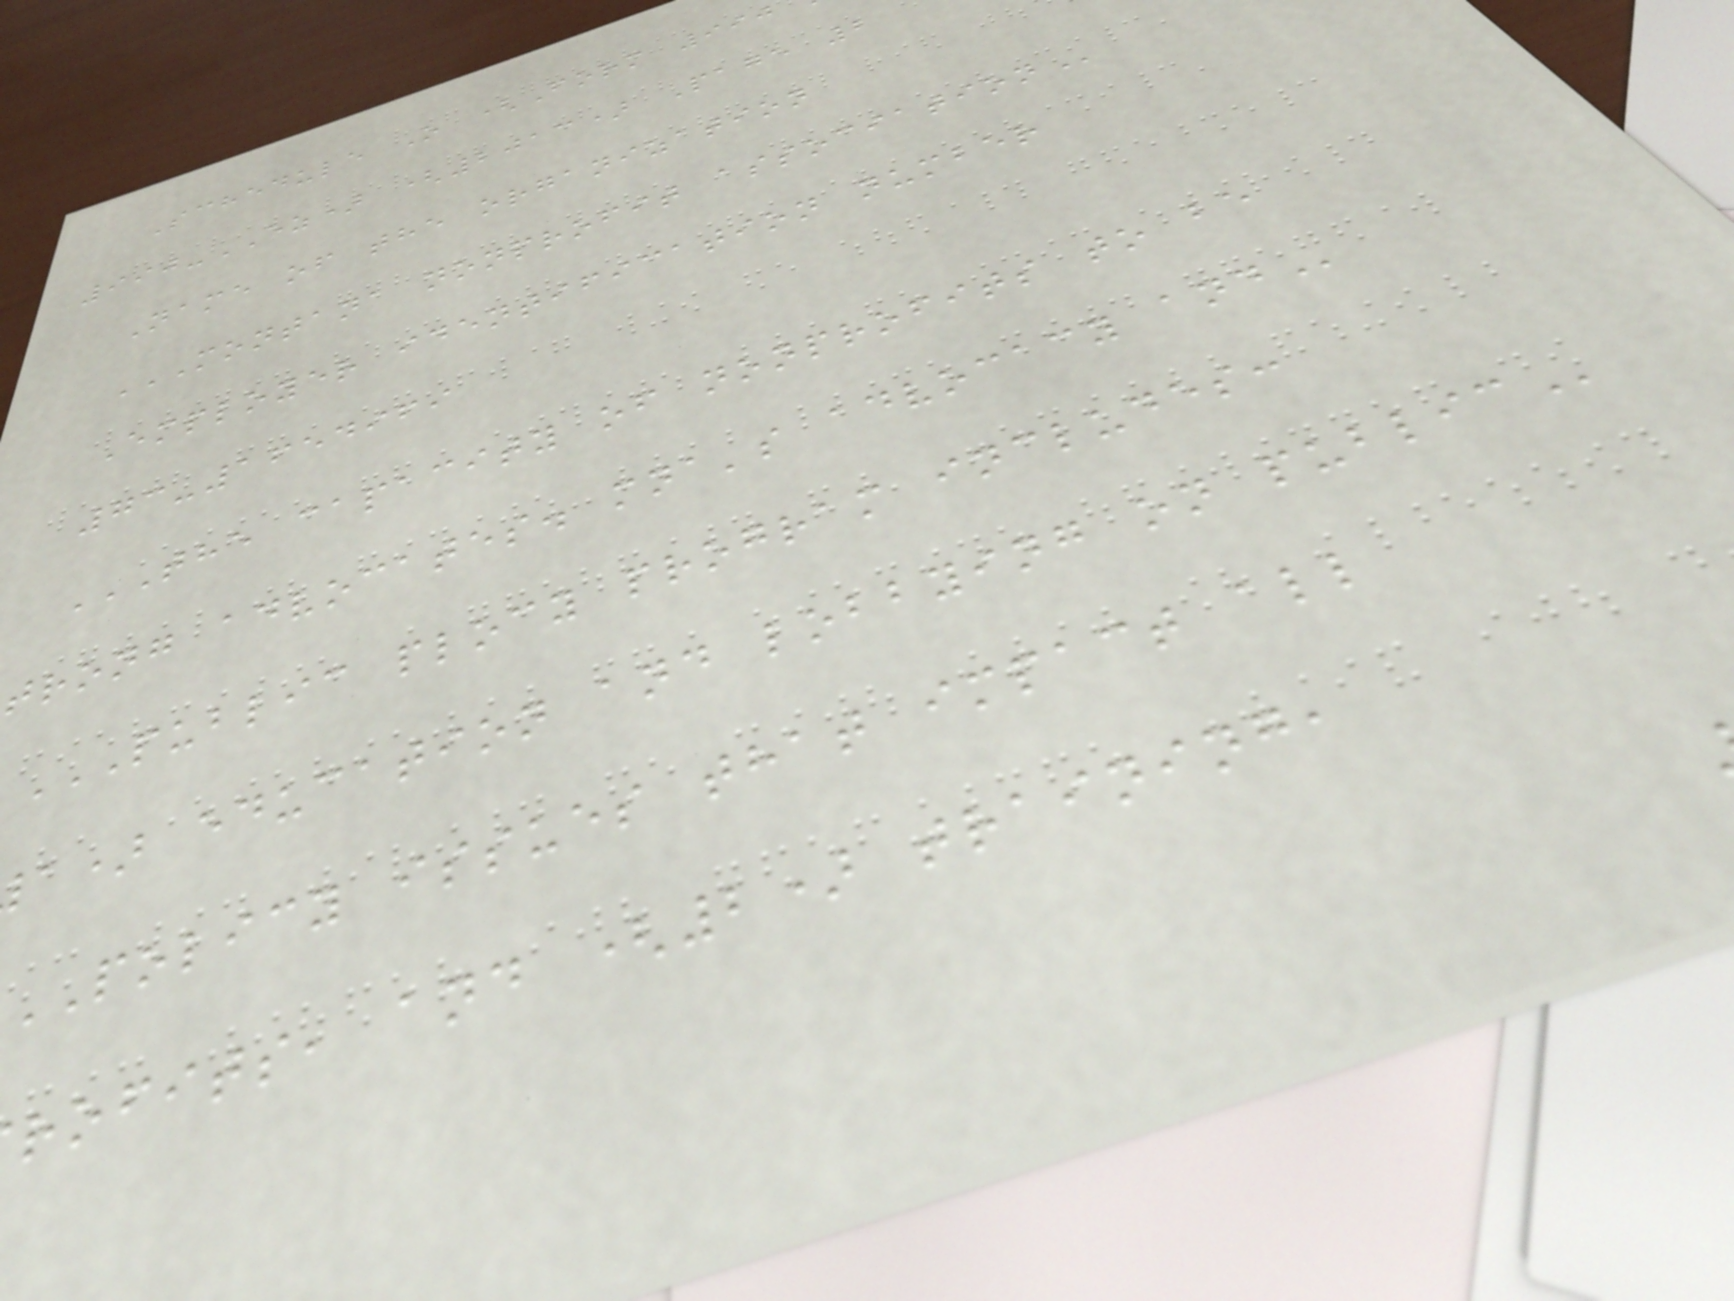Schedule O (Form 990
990-EZ) (2013) Page 2
Name of the organization
MONTANA NONPROFIT ASSOCIATION
Employer identification number
73-1654969
THE CAPACITY OF NONPROFITS TO BE
trong advocates. mna's advocacy
PUBLIC PLOCY PROGRAM INCLUDES:
a) education and lobbying on
POLICY issues that impact all
rofits, and (2) training,
